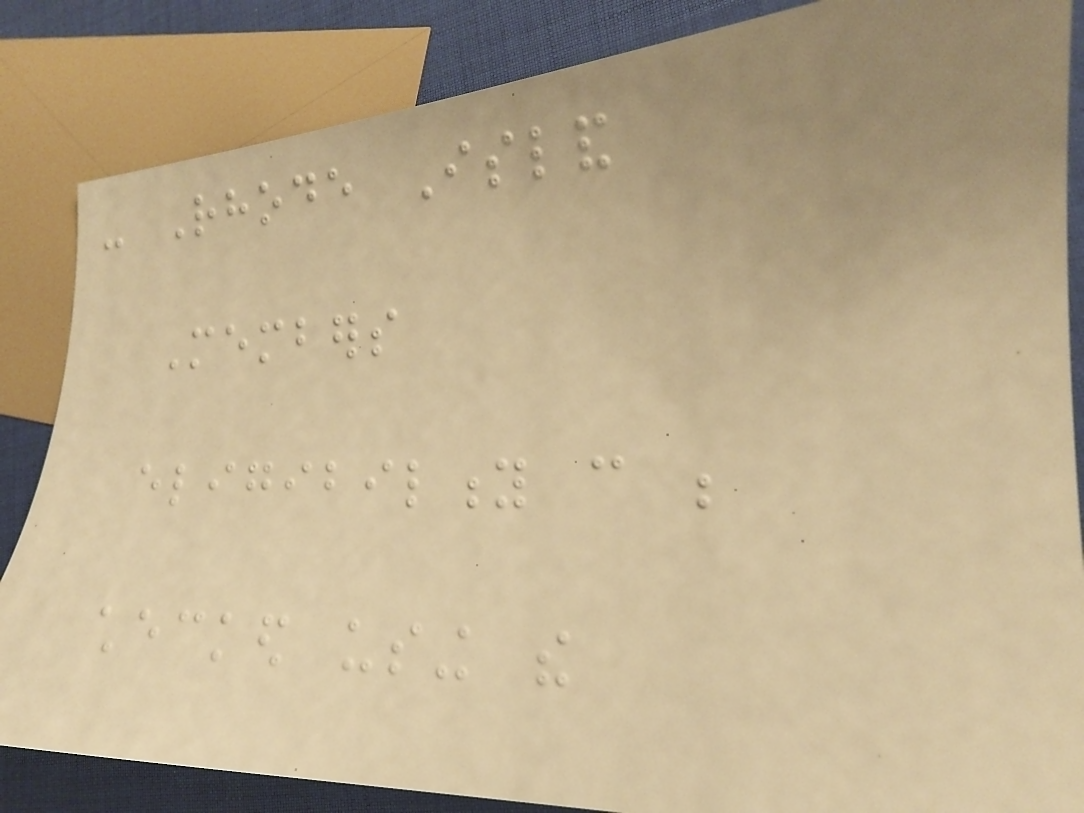- Rhode Island
Members
eligibility can be
checked using the
